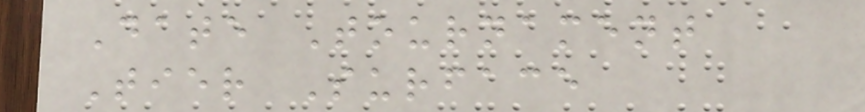Date Tournament
Tier Surface
